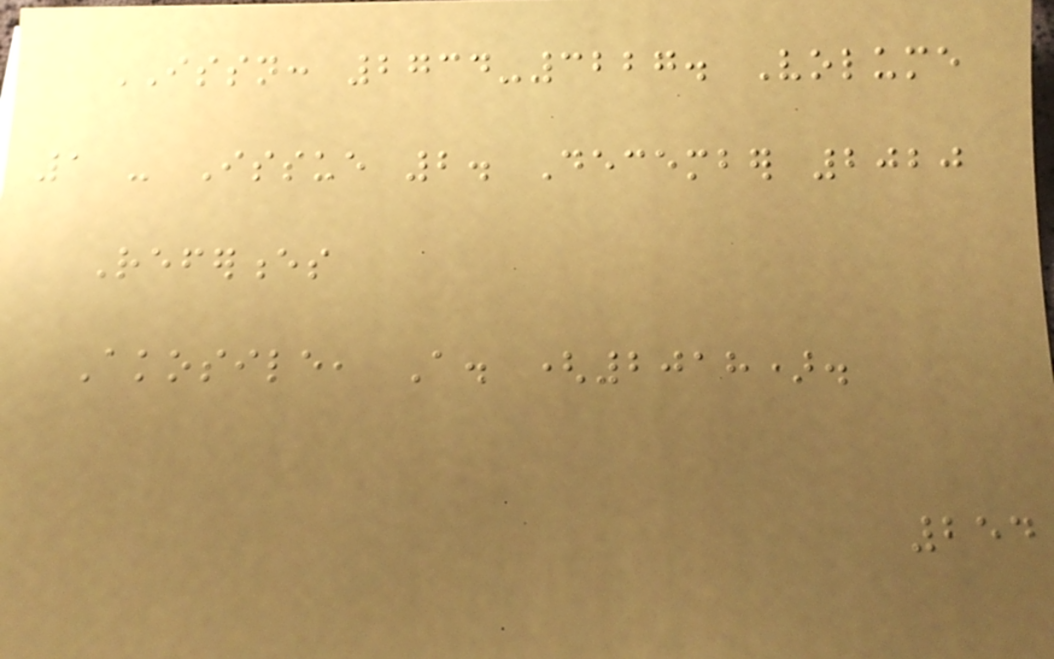ISSN: 2734-3227. Volume
1 - Issue 2. December 2020
References
Akosile, A. (2018).
254
